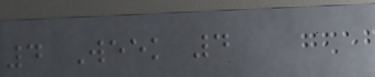4 Week 4
